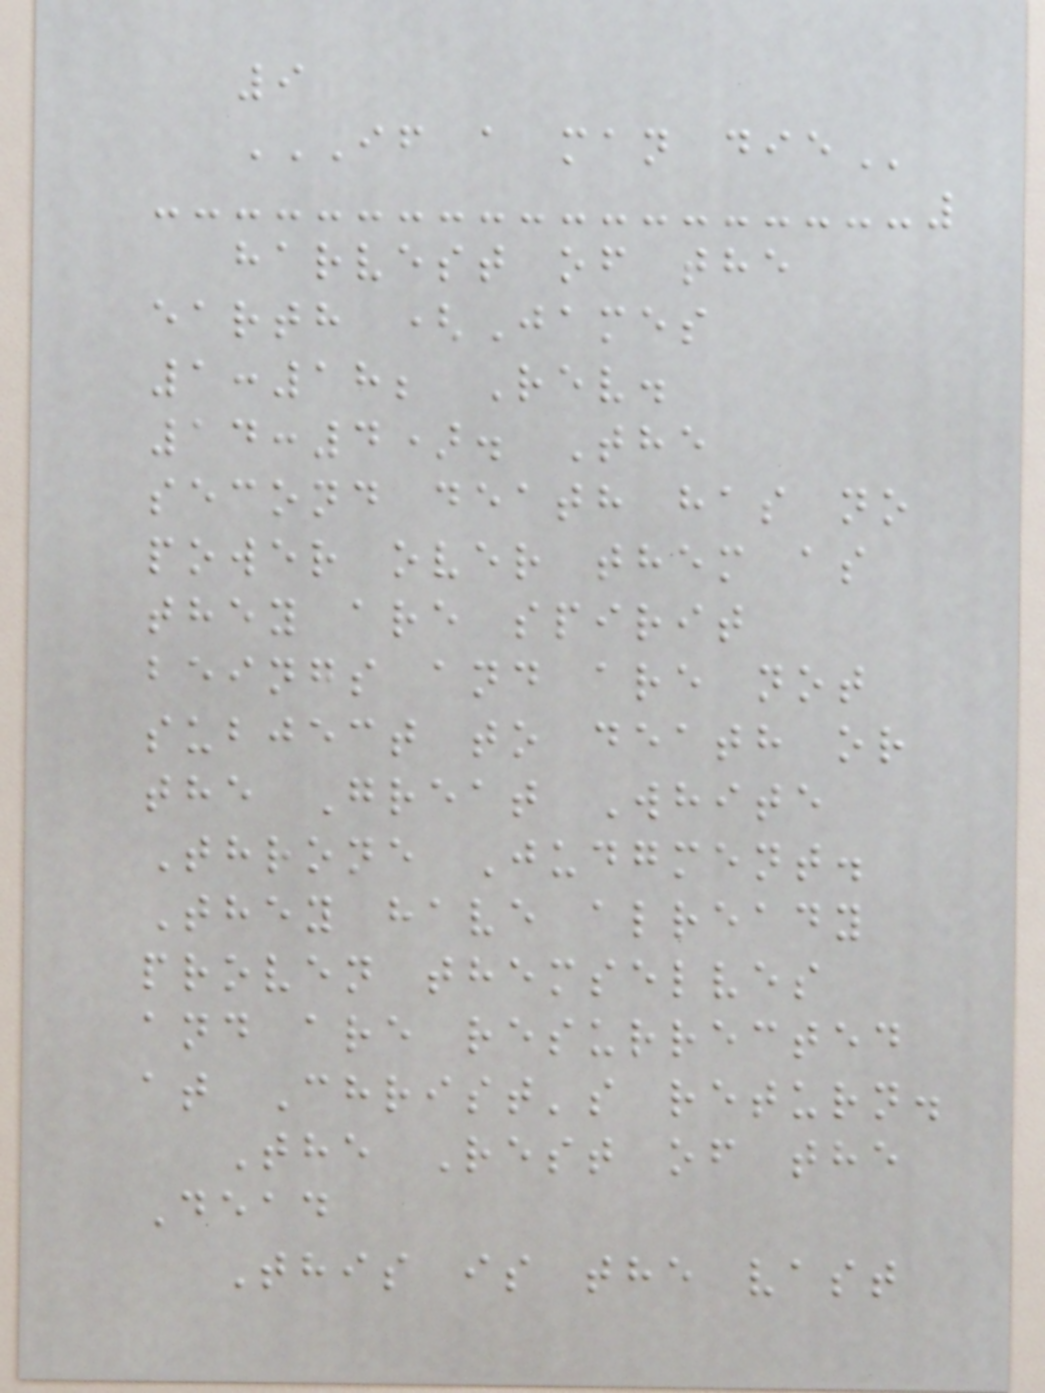9
IF A MAN DIE
harvest of the
earth (James
1:18; Rev.
14:4). The
second death has no
power over them as
they are spirit
beings and are not
subject to death or
the Great White
Throne Judgment.
They have already
proven themselves
and are resurrected
at Christ's return.
The Rest of the
Dead
This is the vast
